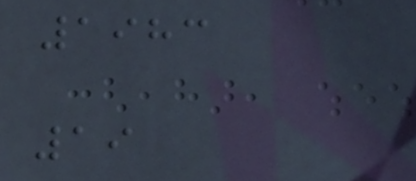1983
19
